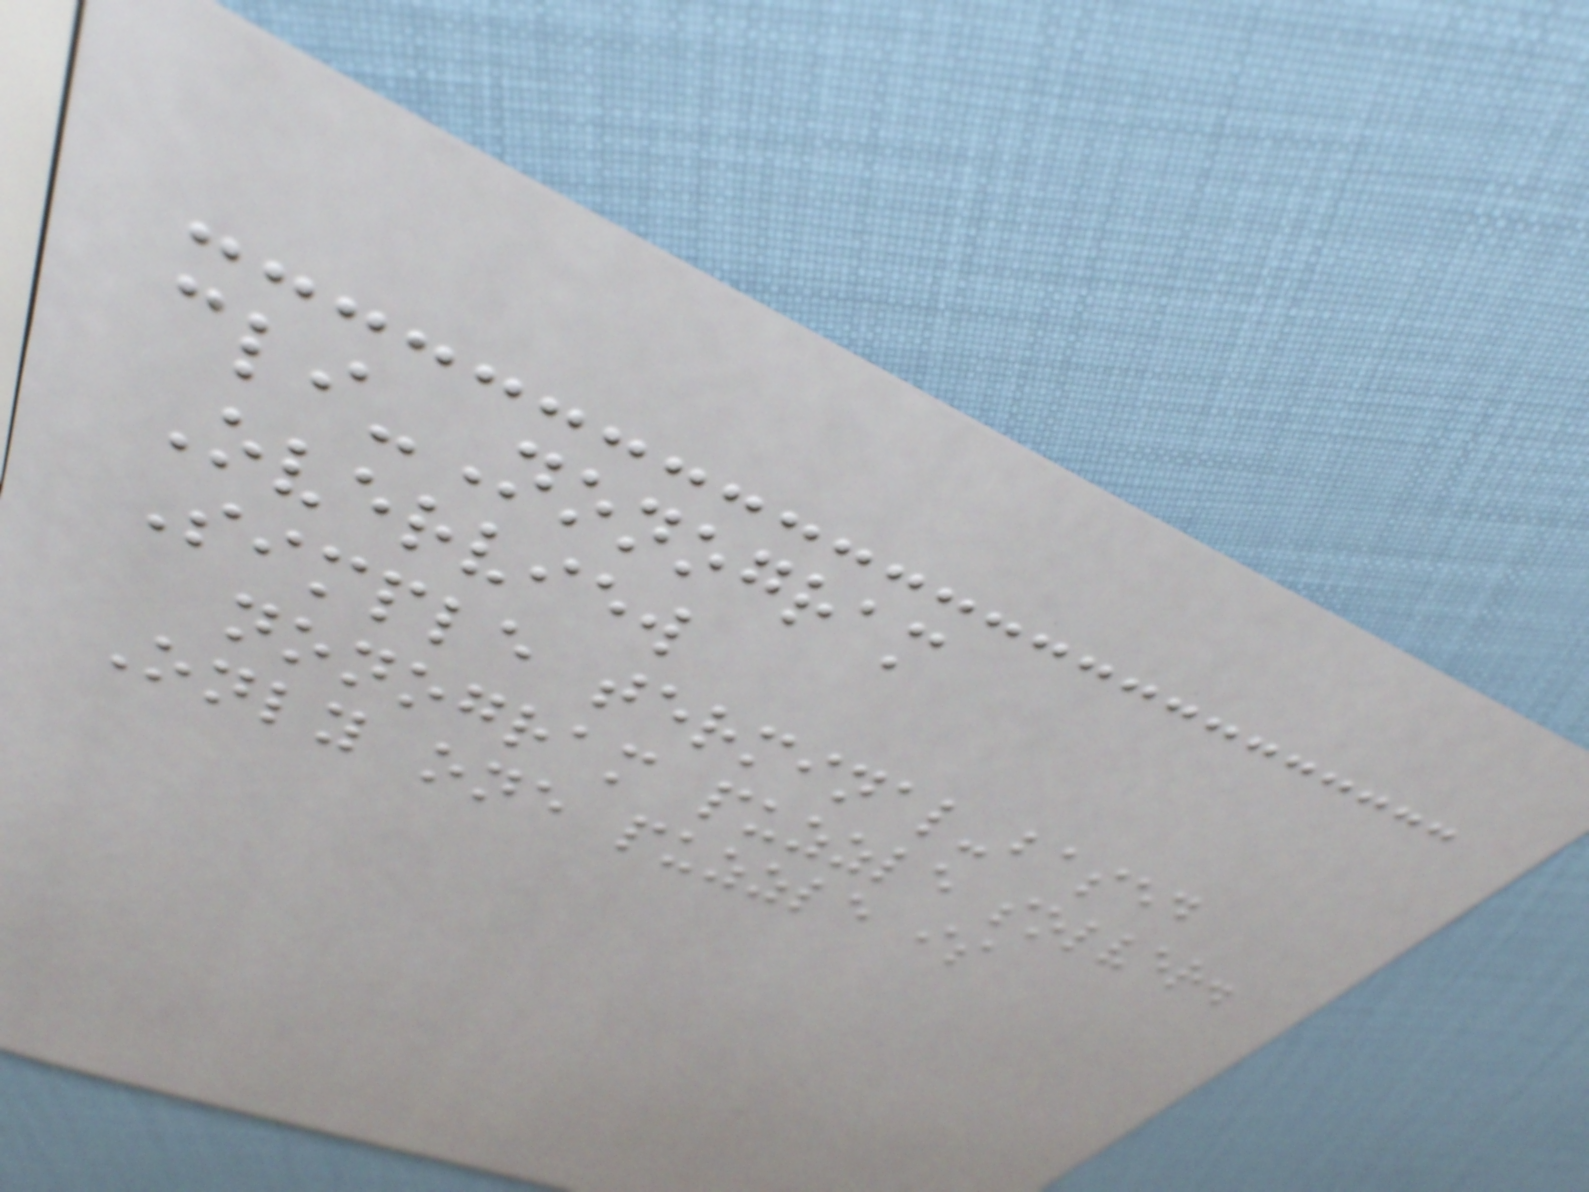cli-Nonogram
Overview
Simple terminal-based
nonogram puzzle solver.
Only one puzzle is
